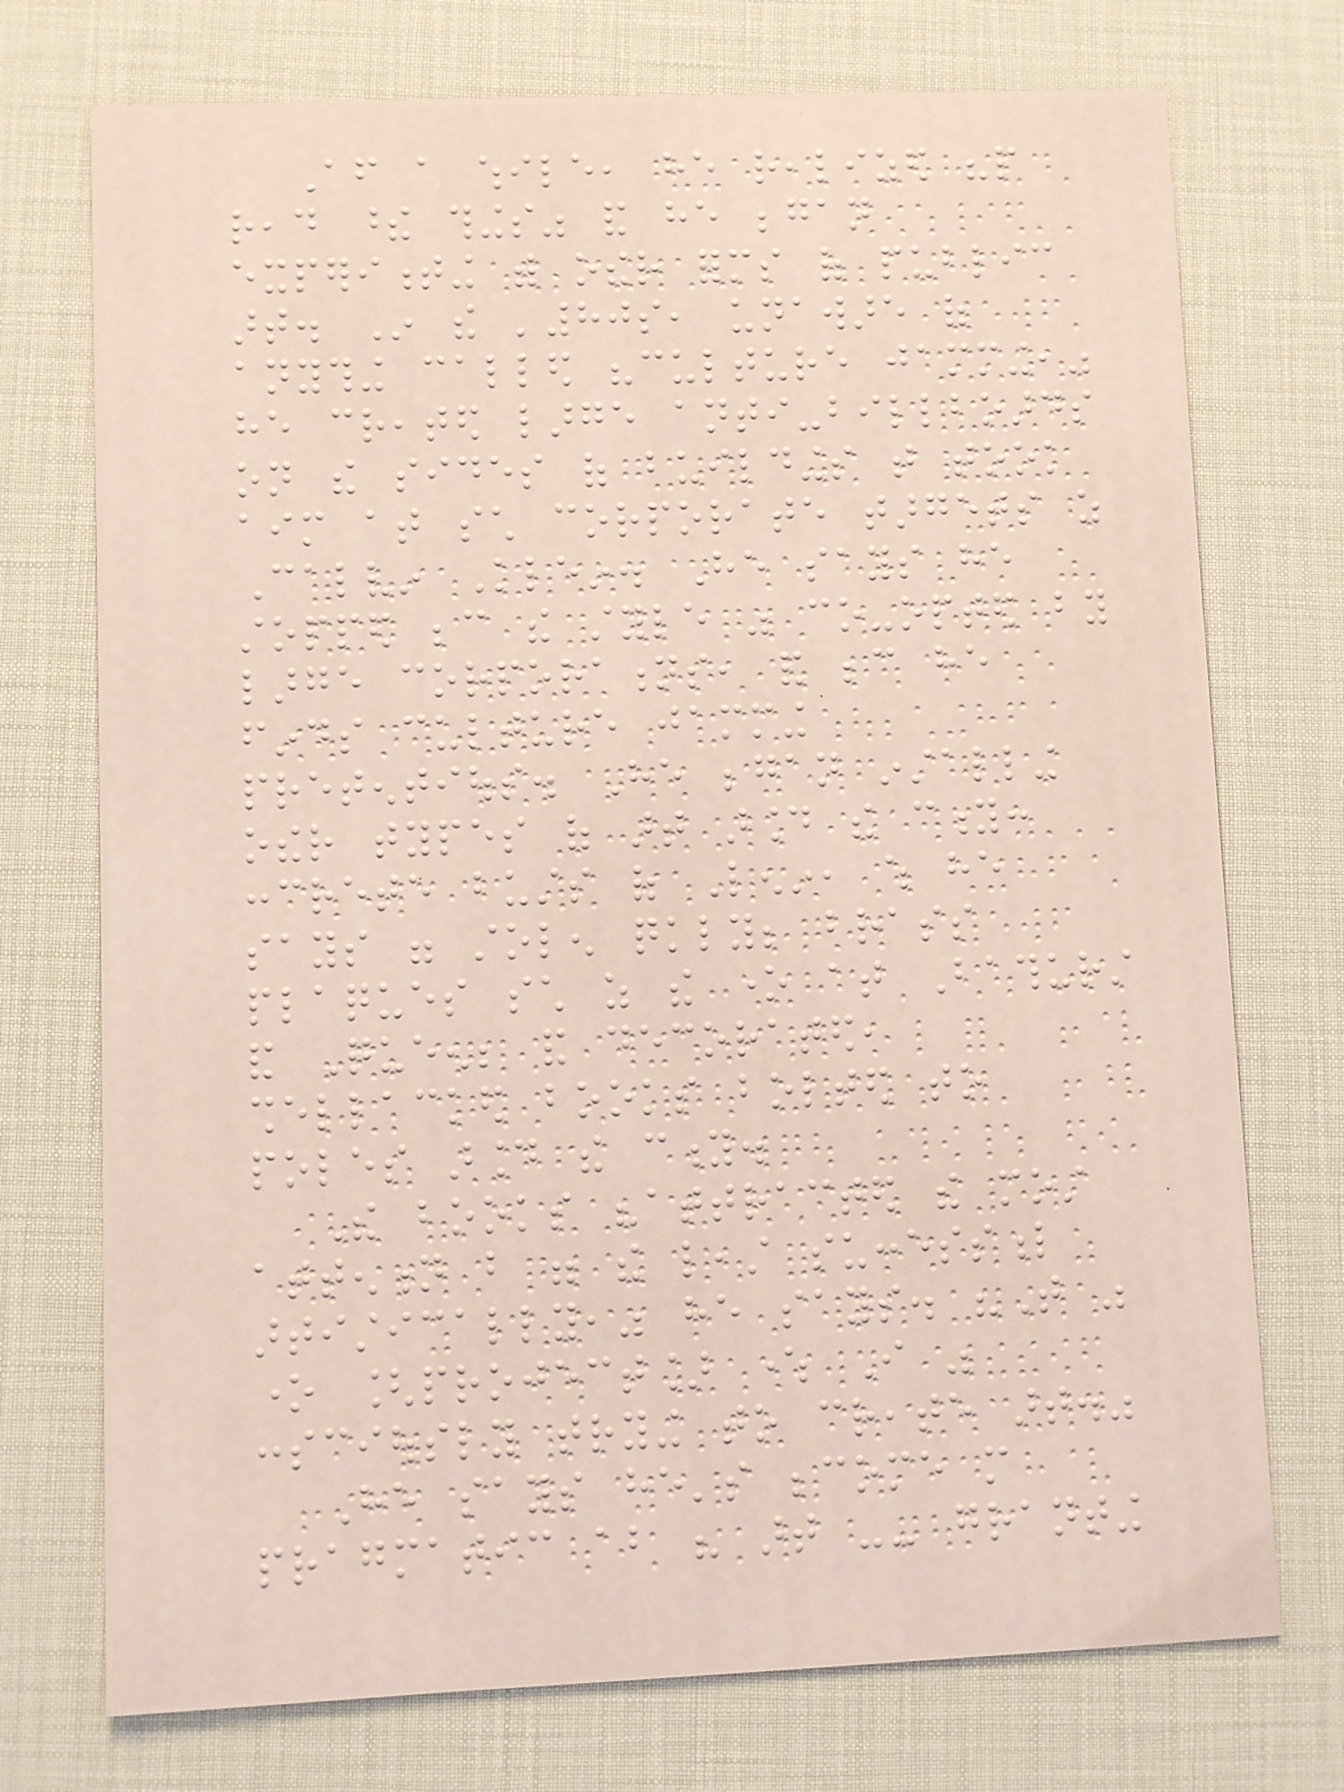After a while, he realized "people
read these things" and he began
experimenting with other forms of public
art. In the '80s, unaware of
anything called "culture jamming,"
he created large anti-billboards
on the sides of buildings that took
aim at such corporate targets as
Calvin Klein. He says he
stopped because the style was co-opted by
large corporations, and because he
finds culture jamming
pretentious. He began installing
other types of art around the city:
concrete busts of Lenin, which he
says were stolen quickly; brass
plaques such as the one at Bathurst
and Queen; and decorated,
shellacked books bolted to
poles around the city.
The books "attracted the most
attention but were the least successful
artistically," he says. "That was
one [project] where I was
consciously trying to create art."
He says he's become more
pragmatic about his art -- granting
